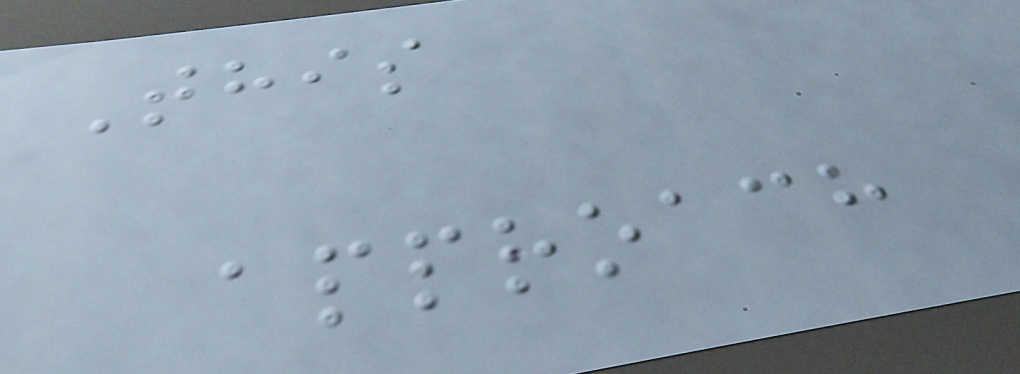This
approach
